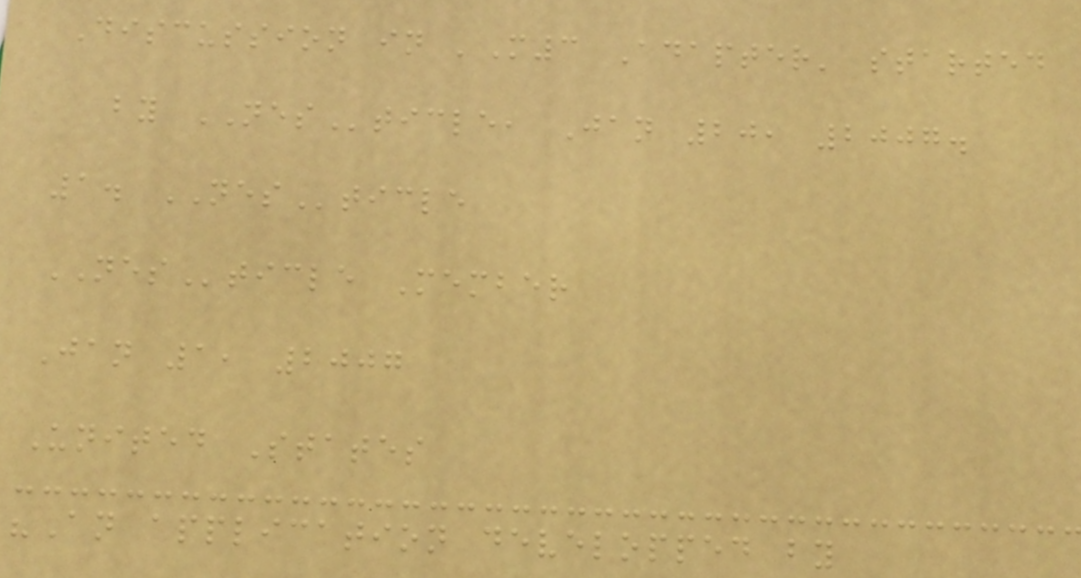Discussion in 'M3 Adapter' started
by NESticle, Jan 20, 2007.
1. NESticle
NESticle Member
Jan 1, 2007
United States
"An application developped by
